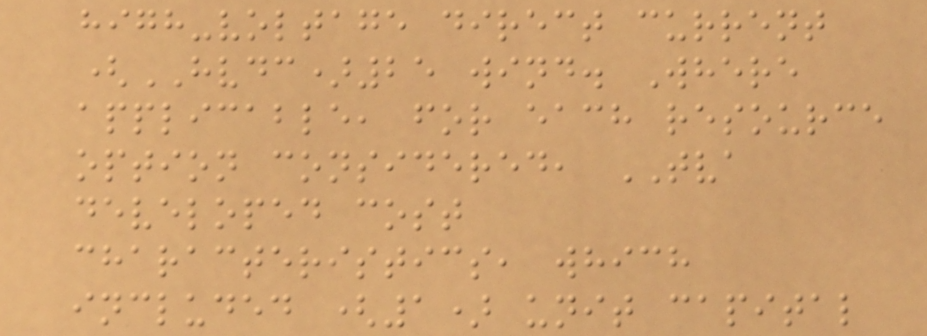high-voltage direct current
(HVDC)25 wind. Where
applicable, for each resource
option considered, TVA
developed cost
characteristics, which
included (1) unit capital
